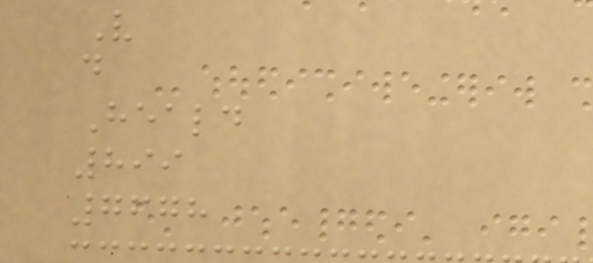V
d
Heald
899
7678
